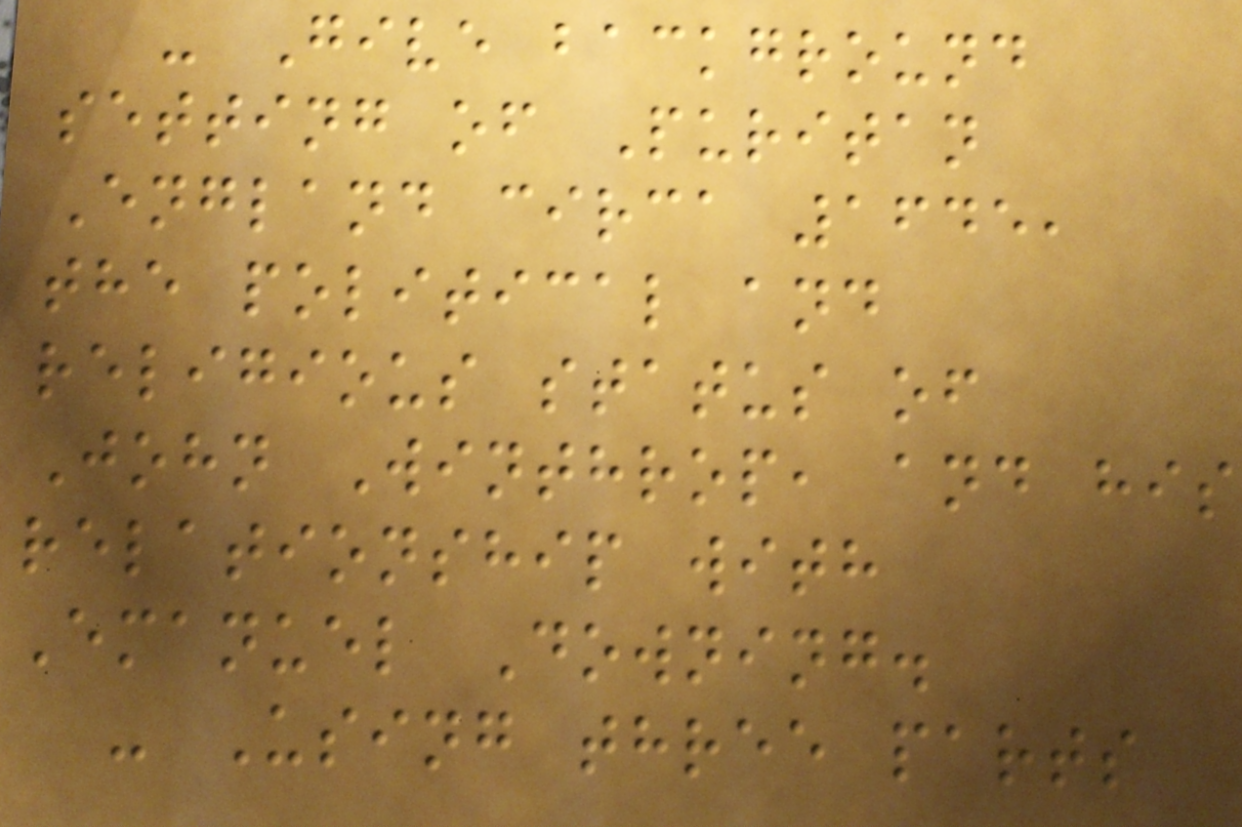- Give background
setting of Puritan
England circa 1645,
the political and
religious status of
John Winthrop, and his
relationship with
Emanuel Downing.
- Using three parts
